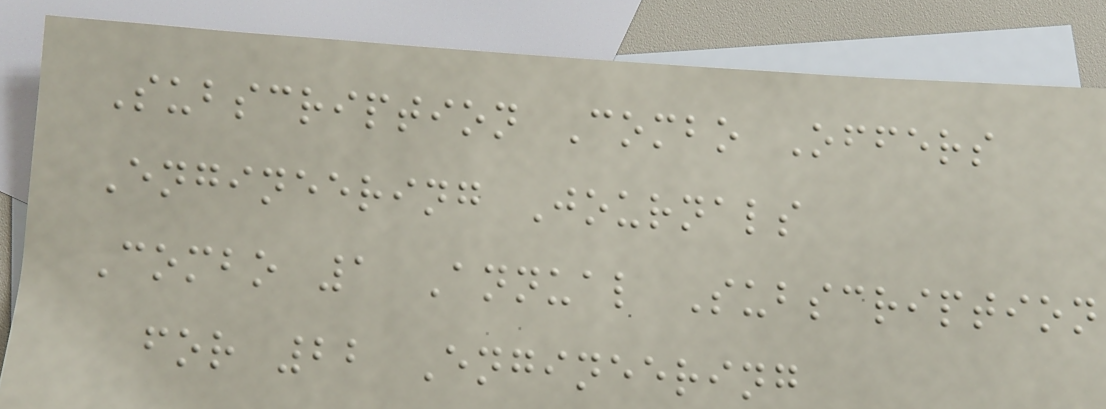Subscription Combo Offers
Engineering Journals
Combo 1 Annual Subscription
for 22 Engineering
